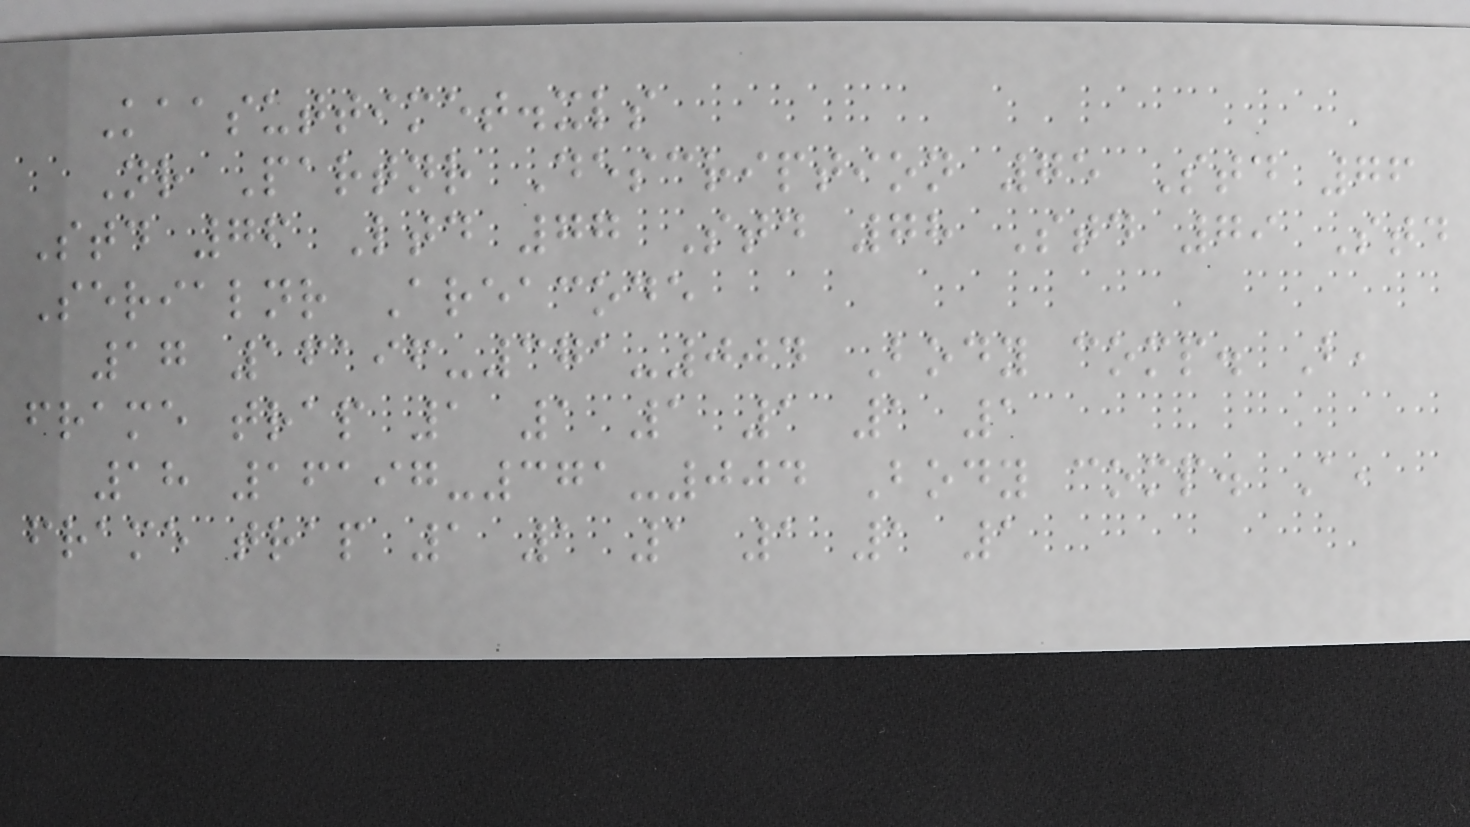Kaasuttimet.xls
Nr Partnr Description 75 Std 76
Std 76 Ltd 77 Std 78 Std 79 Std
Serialnr Areacode
17 16196-371-004 Body comp. B,
frame trap 1 1 1 1 1 1
18 16197-371-004 Body comp. A,
frame trap 1 1 1 1 1 1
